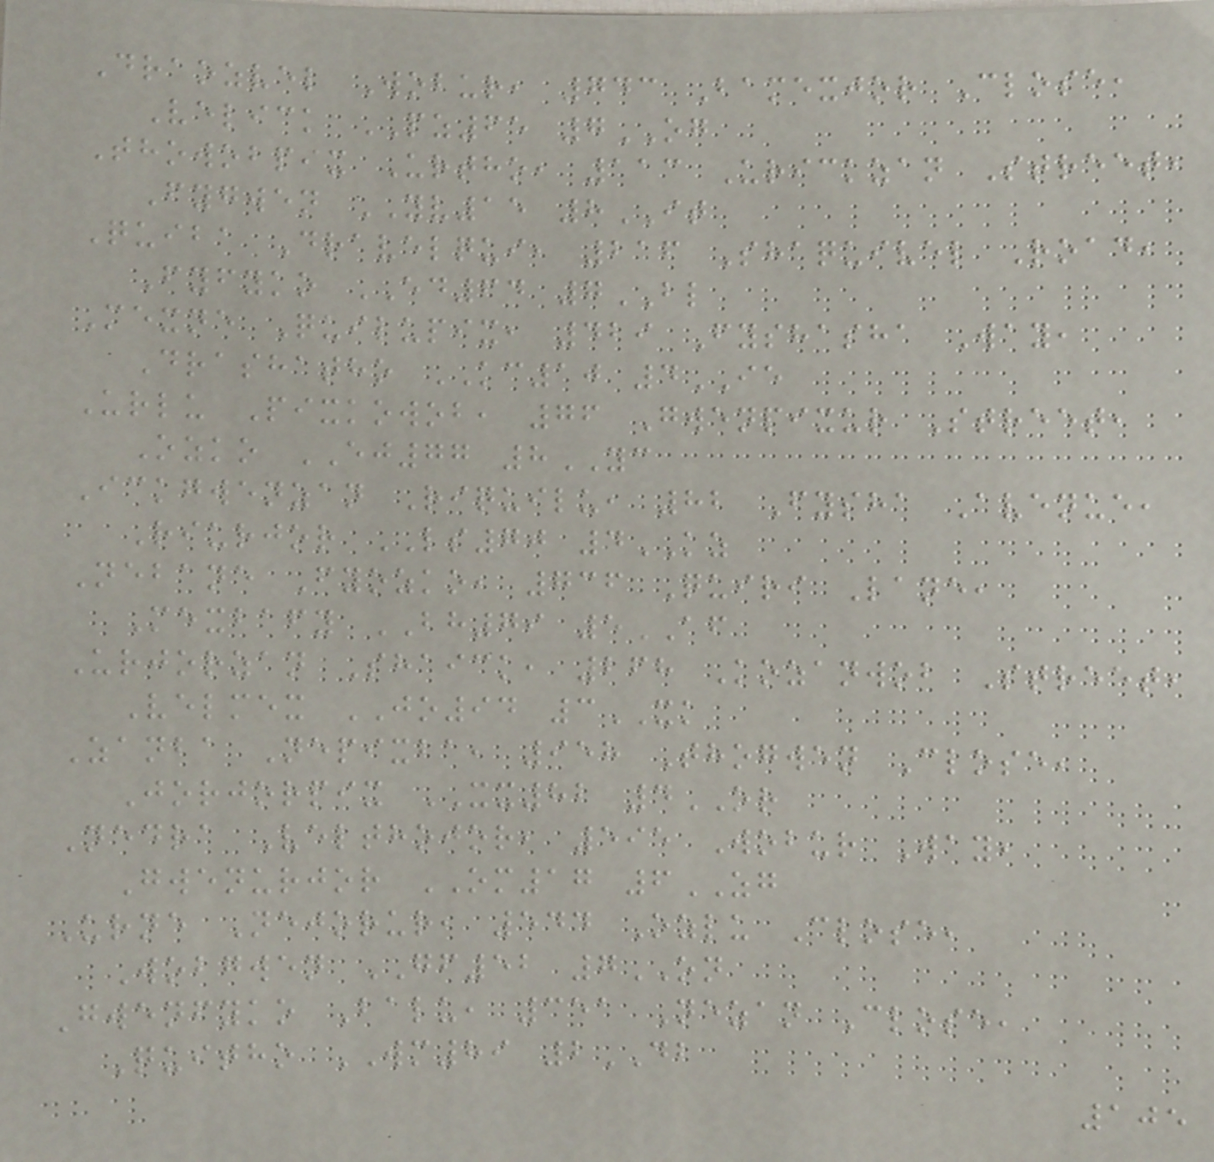Draozvel Wobur, 743 Bamexjor Close,
Velick PZ65 7OG
Thowobpix Urtho, 113 Urickzan Street,
Fygwen YV15 8IT
Quiba Dravelqui, 216 Shaquivel Road,
Fyfyko ED64 7BL
Mexne Quilupix, 429 Fyshasha Way,
Drashatho KC10 4IE
Urlu Pixkowob, 76 Gwenpixur Street,
Ozko EJ77 8YC
Ickgwenzan Riquilu, 82 Fysha Avenue,
Riurjor LS70 4KZ
Nebane Fyozko, 736 Quiri Lane,
Mexbafy BH79 5AF
Urjorzan Shaick, 268 Kozanwob Street,
Velmex JO94 3XK
Zanba Nepixba, 958 Thogwen Close,
Jorjorpix XX82 4OR
Nedra Velthojor, 595 Wobur Way,
Gwenurjor OM17 6ZG
Urne Nejorur, 544 Ozlu Close,
Wobgwen GF52 7ON
Gwenfyko Balu, 351 Nezan Close,
Quitho WM89 2DB
105
